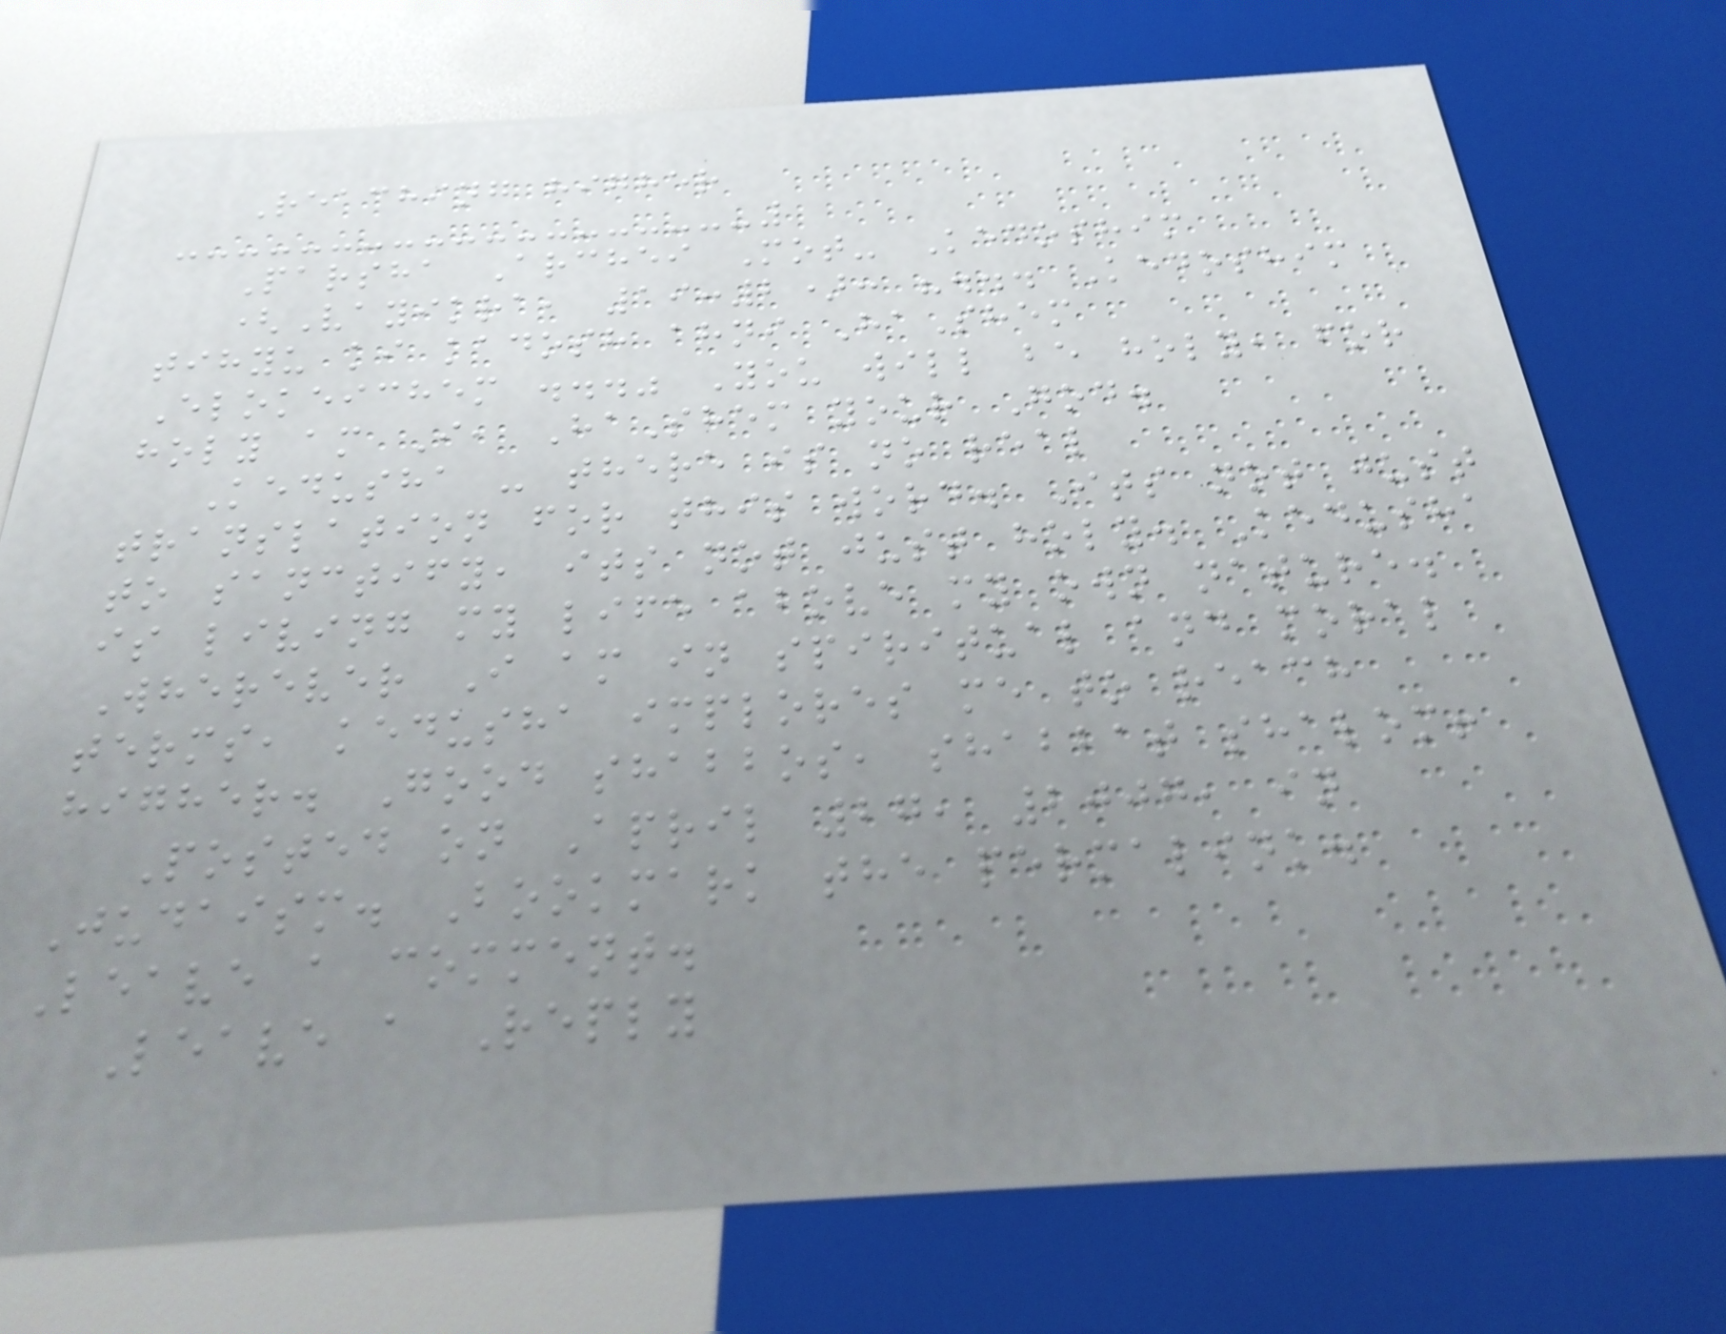Reaching higher
Parsha Archei Mot- Kedoshim
(Vayikra, 19:2): "... Kedoshim
tihyu ki kadosh ahni HaShem
Elokeichem ..." You will be holy, for
holy am I, HaShem your God.
Kedusha - there is no real
translation for this word. Its not just
to sanctify, its not just holy. Kedusha
is living my life above my own nature.
Wherever I am in spiritual and moral
terms, kedusha implores me to reach
higher. Good shabbos, shabbat shalom!
Posted on April 27, 2007, in
Judaism. Bookmark the permalink.
Leave a comment.
Leave a Reply
